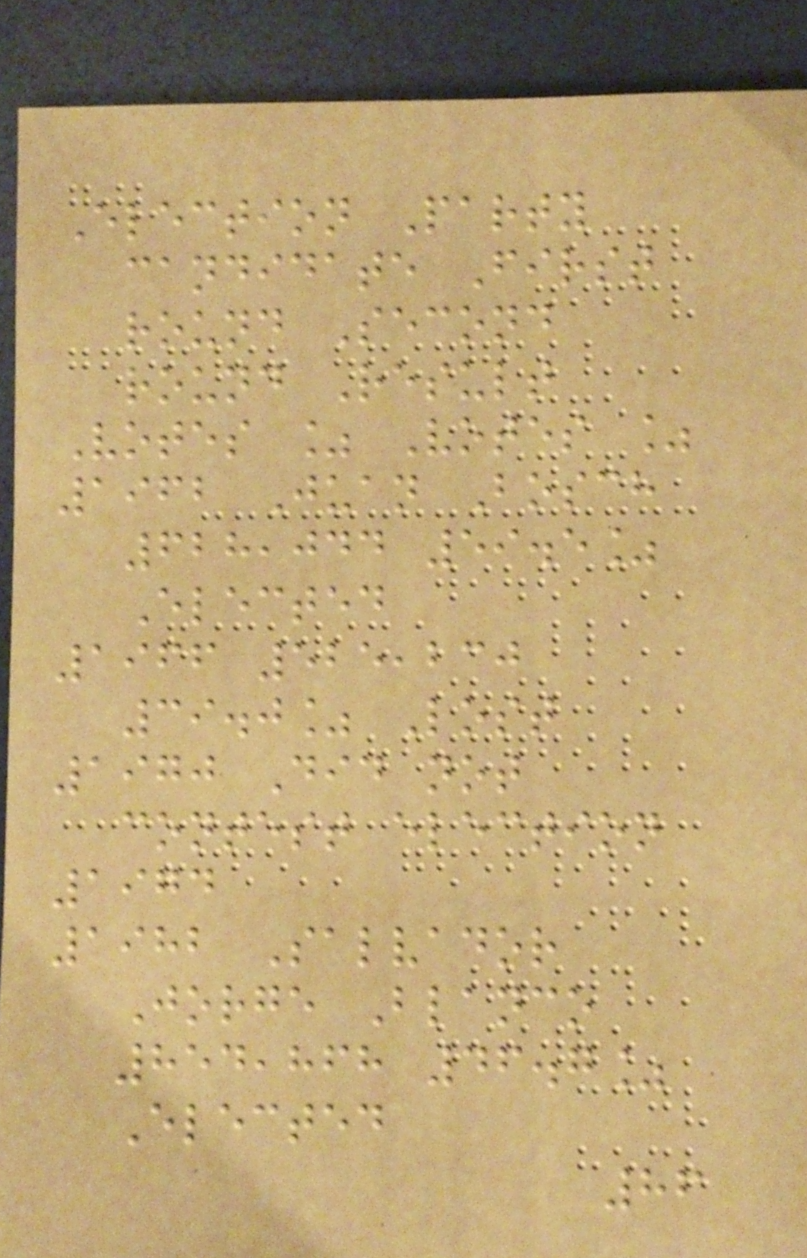Election Party
candidate First
round Second
round Result
Votes % Votes %
1962 Juan Bosch
628,044 59.5%
Elected
1966 525,230
39.0% Lost
1970 Did not
contest election
1974
1982 Salvador
Jorge Blanco
854,868 46.7%
Elected
86
